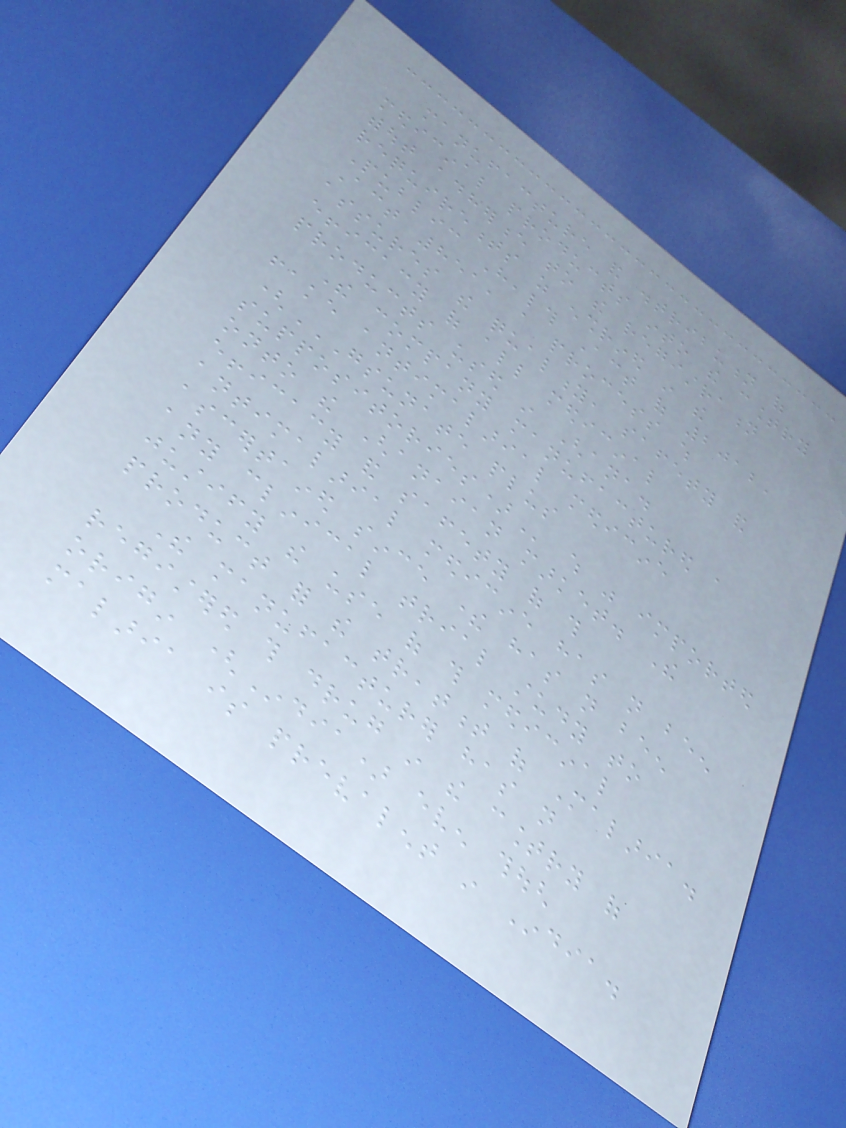manufacture and distribution of
medicinal products into the country
without adherence to the registration
requirements as enshrined in the
Public Health Act of 2012,
Act 851, a process which
assures the quality, safety and
efficacy of all medicinal
products used in Ghana.
The company manufactured a
fake antimalarial medicine
(GSUNATE PLUS
SUPPOSITORIES) which was imported
onto the Ghanaian market. The
efficacy and safety of this
antimalarial medicine has not been
ascertained since there has not been
any clinical trial study to
justify the use of this medicinal
product for the treatment of Malaria.
The manufacturer has not
registered this drug in the country of
origin (India) even though
malaria is prevalent in India.
